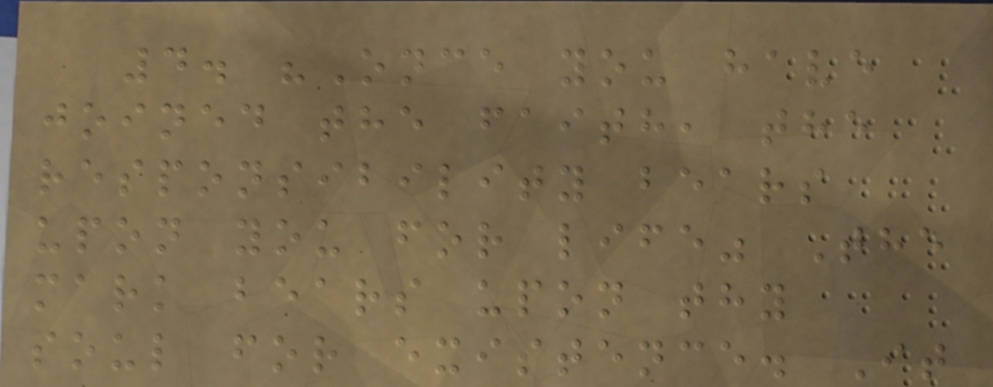4. "Once you have
joined the faith, the
responsibility bears
upon you for life" The
mark bears upon thy
soul for existence. It
